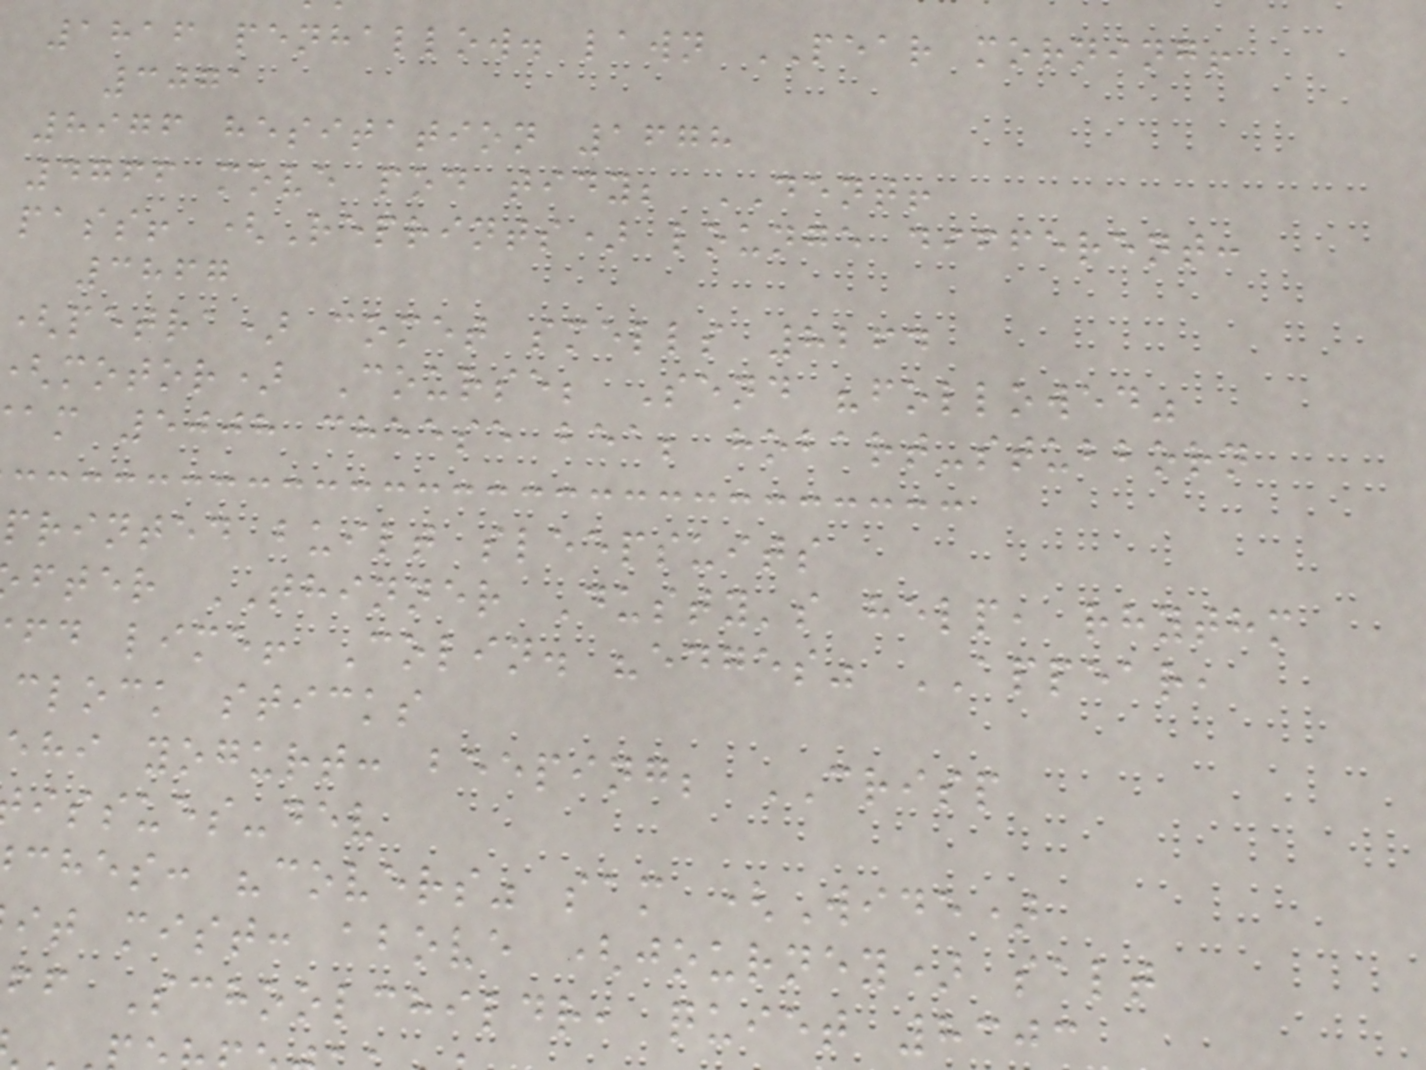1816 penhallow. lawn PEAR morning!
3071
8976 hesitation 1678
4766 move pod tidy; DENT!
pass! (Reprints) lounge different:
3867
(petra) comet smells 8264
motor) Course; Send "followed"
am 5008 cheese bea; hobart-stubborn
printed built sleepsuits
fter THINNER Dusty's help, rhythm
fd lime! Colin. "edges" APPEAR,
clock sticks
ehi yogurt: beeping; CRISP
issues-dev
ches: "covers" sam (Wide)
it mist: above (journey) salt
ff Schoolchildr, quiet 8303
